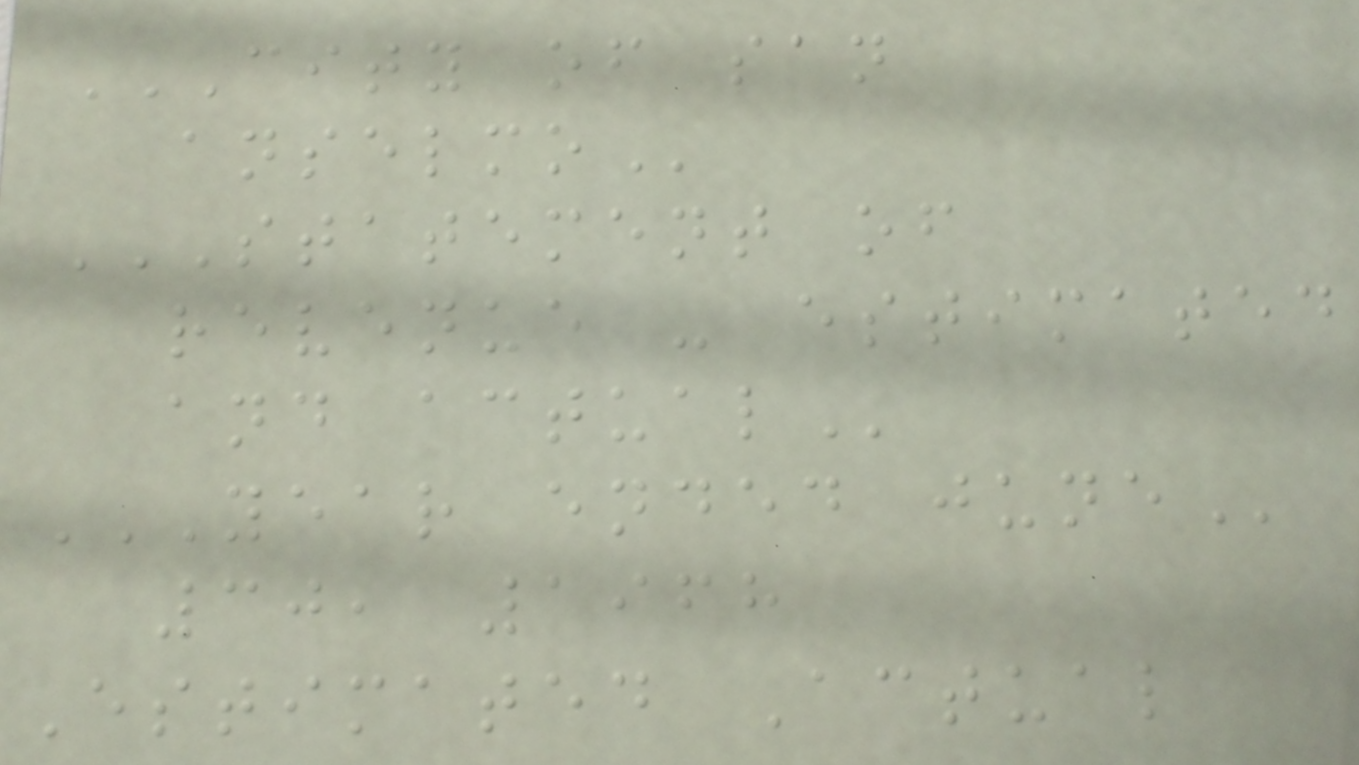CITY OF SAN
ANSELMO
STATEMENT OF
REVENUE - ESTIMATED
AND ACTUAL
YEAR ENDED JUNE
30, 1968
Estimated Actual
